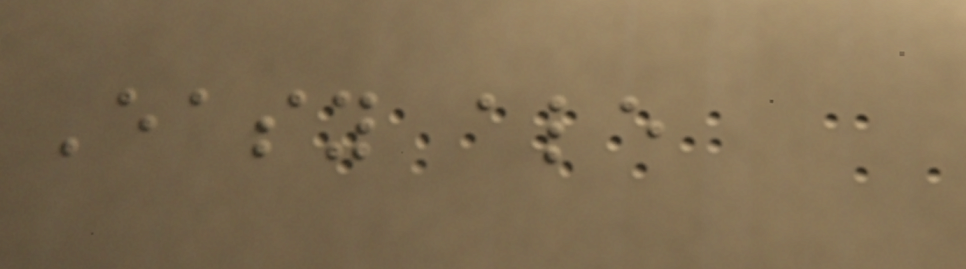Easy ale
